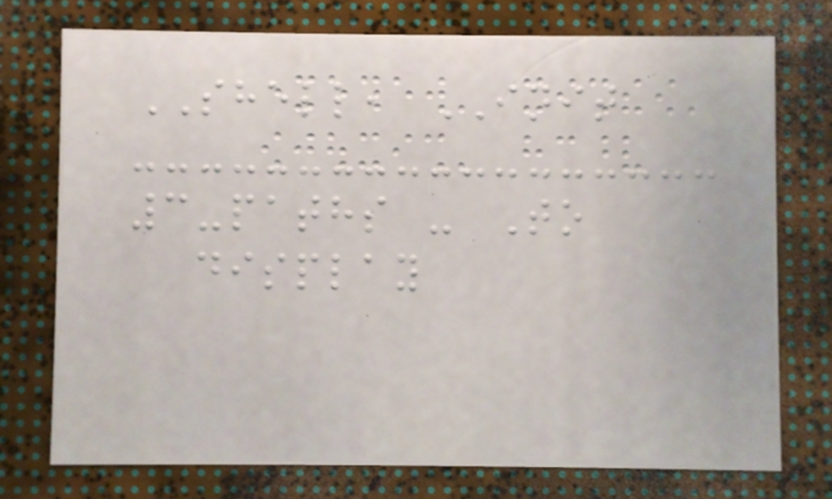SHELL, INIT
3-paths - To
display
